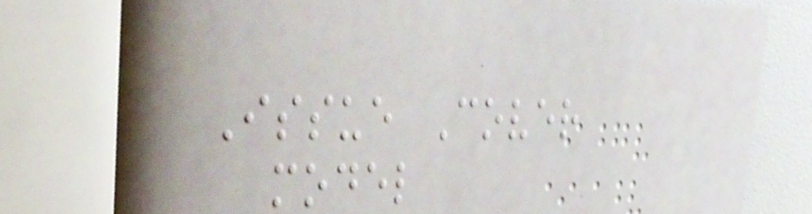Issue Cover
model
